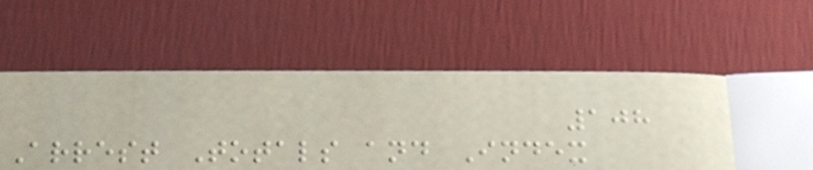108
Arrest Totals and Index
